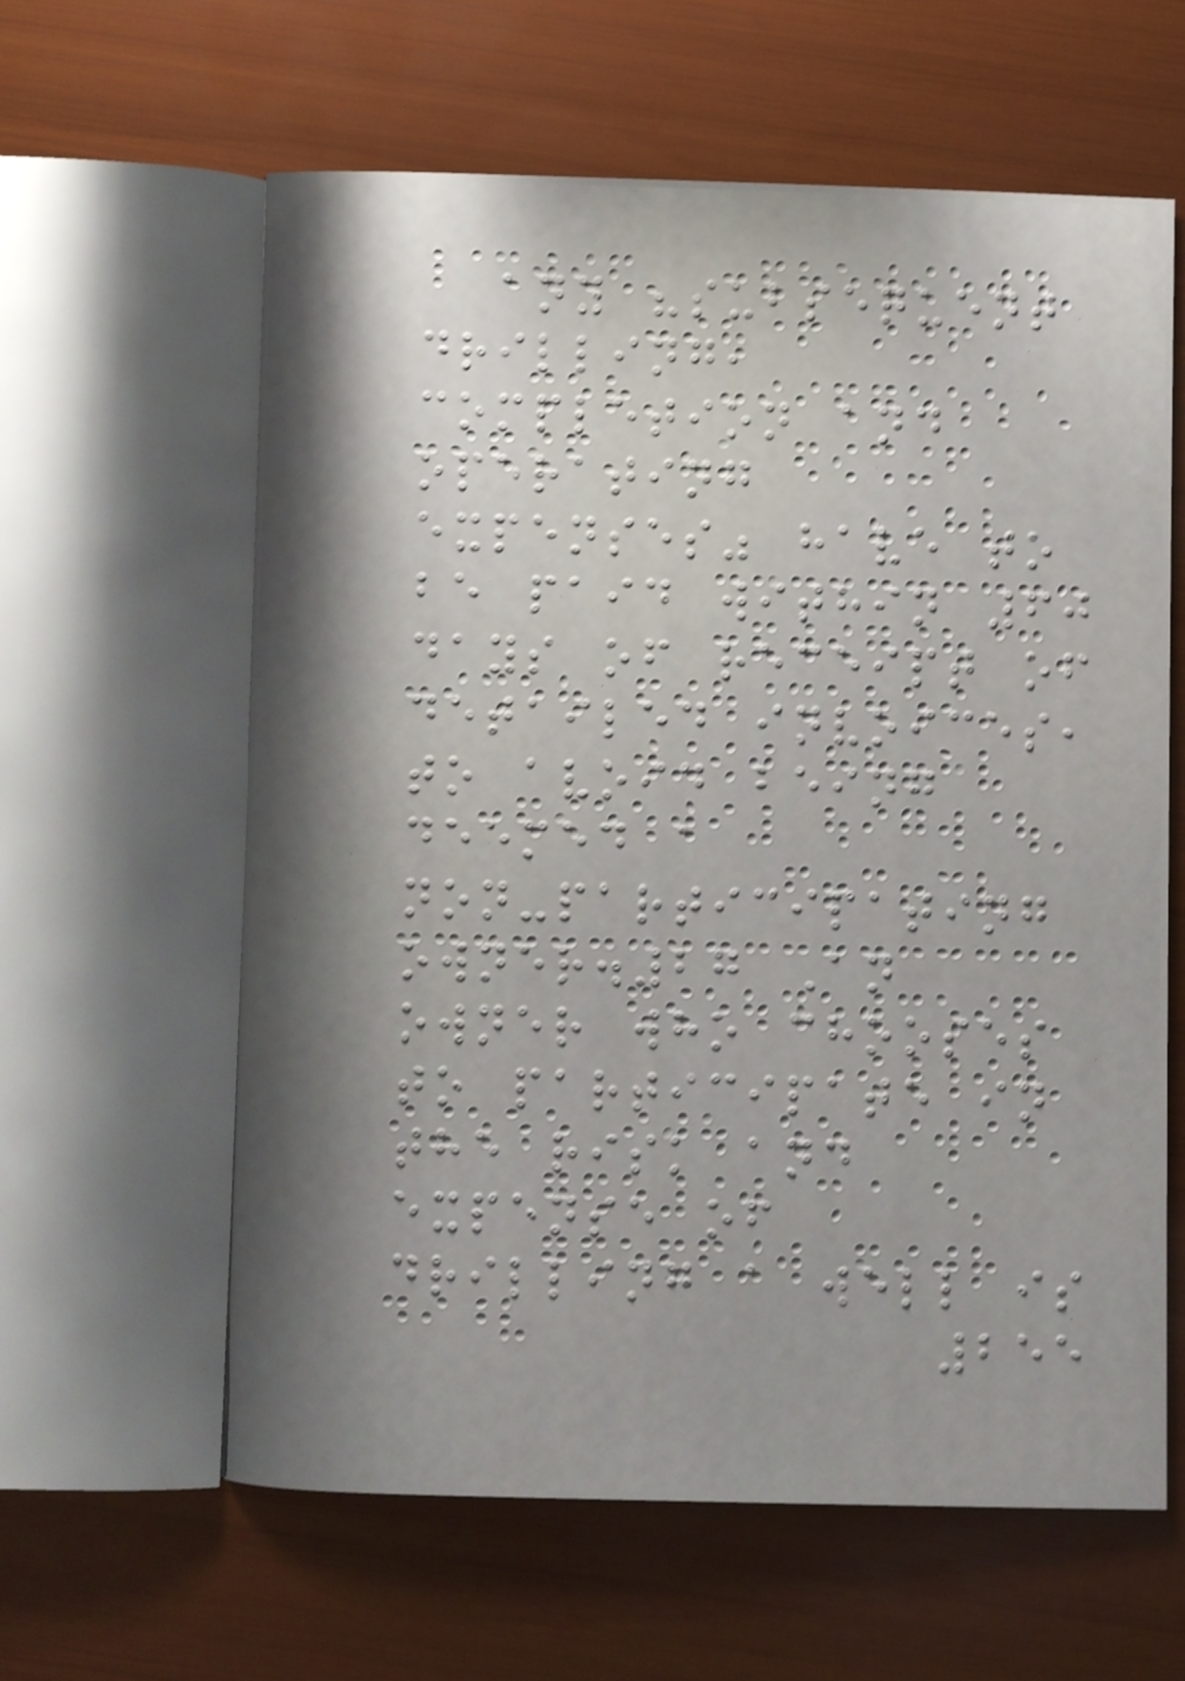any "subsequent
drilling,
completion and
operating
expenses" have to
be paid within 60
days of receipt of
detailed invoices,
to avoid being
deemed a
non-participating
owner.27 An
owner who chooses
to participate in
the risk and
expense of
drilling a well is
255
